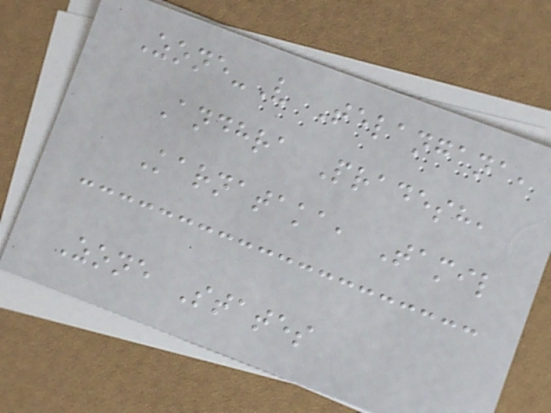Zone-V Telangana,
Andhra Pradesh,
Karnataka, Tamil
Zone States
